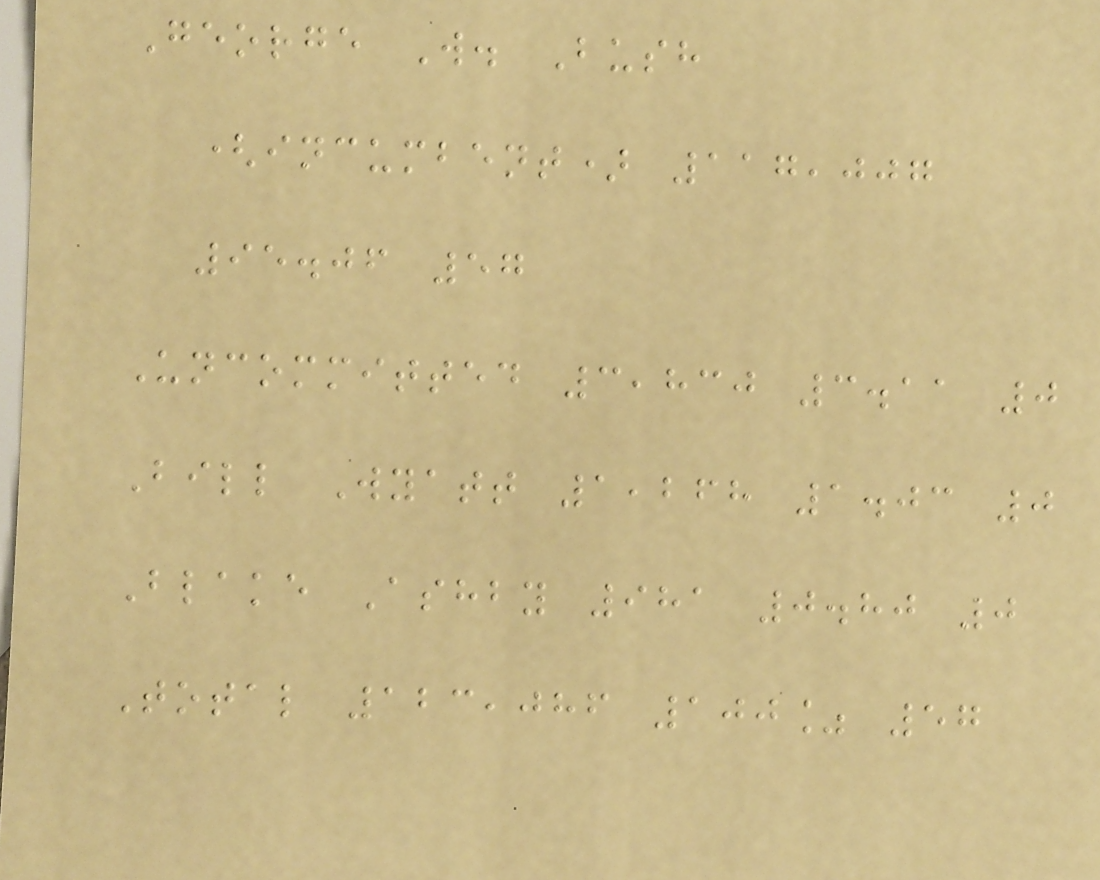George W. Bush
(incumbent) 117,007
95.06 57
Uncommitted 3,830 3.11 0
Bill Wyatt 1,268 1.03 0
Blake Ashby 981 0.80 0
Total 123,086 100% 57
